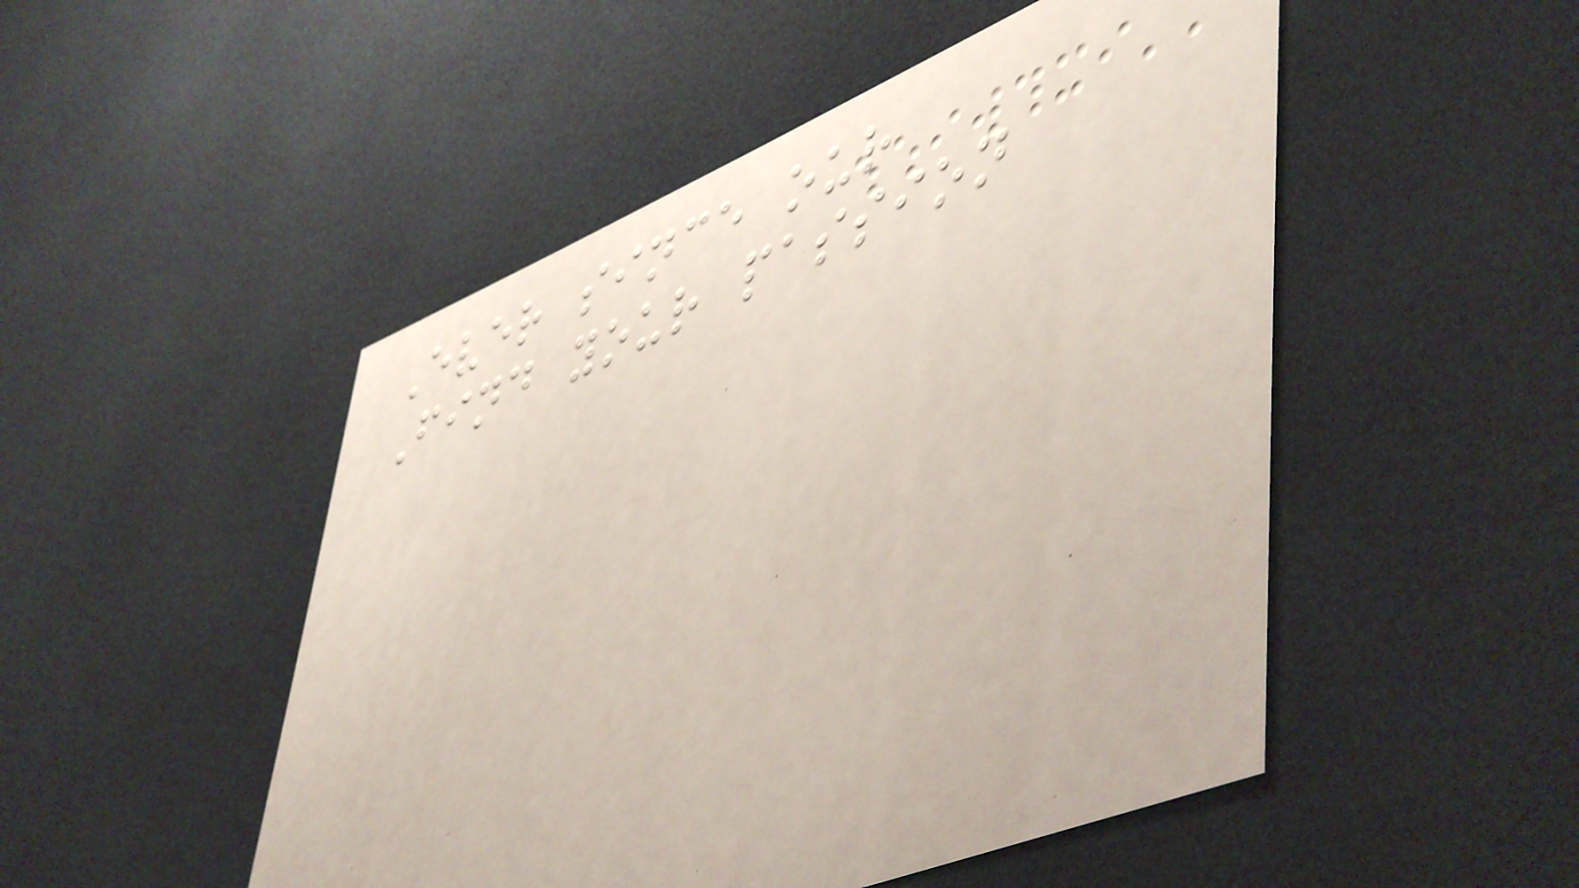Ever since our
Find your passion
